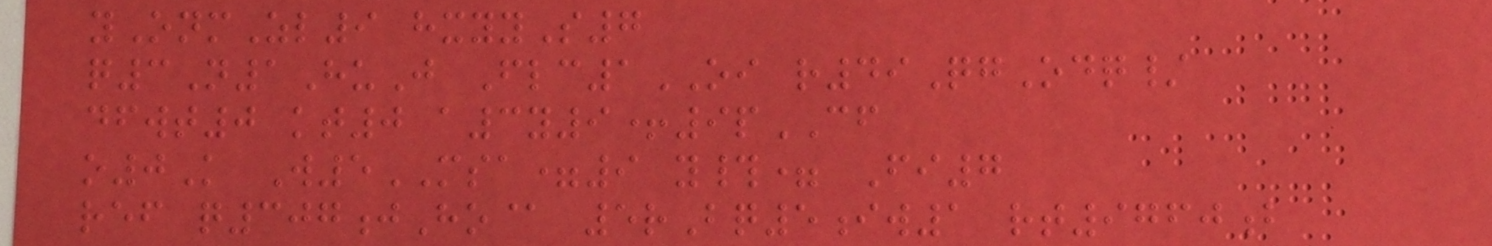yOnmZl9 hxyyS7
q3N1HuJ Flc1OI r49QgOdq/
dfwt0 kt0 a3y9+9pCF
o0K W5MSA=9 y#= Fi7
ref q307jHo@ 5rBq5iw1 rt9760b
